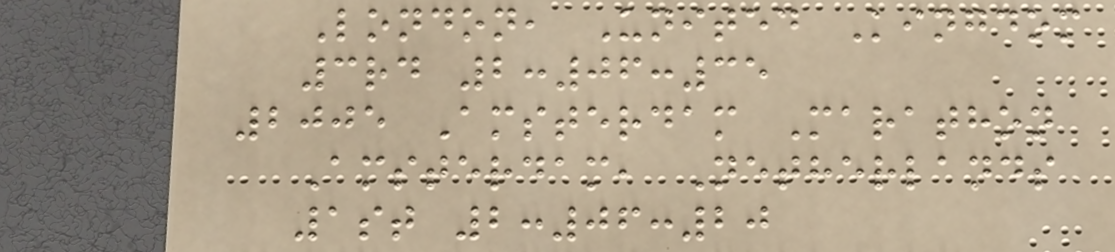London, United Kingdom
3rd 2:06:35
2005 Amsterdam Marathon
Amsterdam, Netherlands
1st 2:06:20
